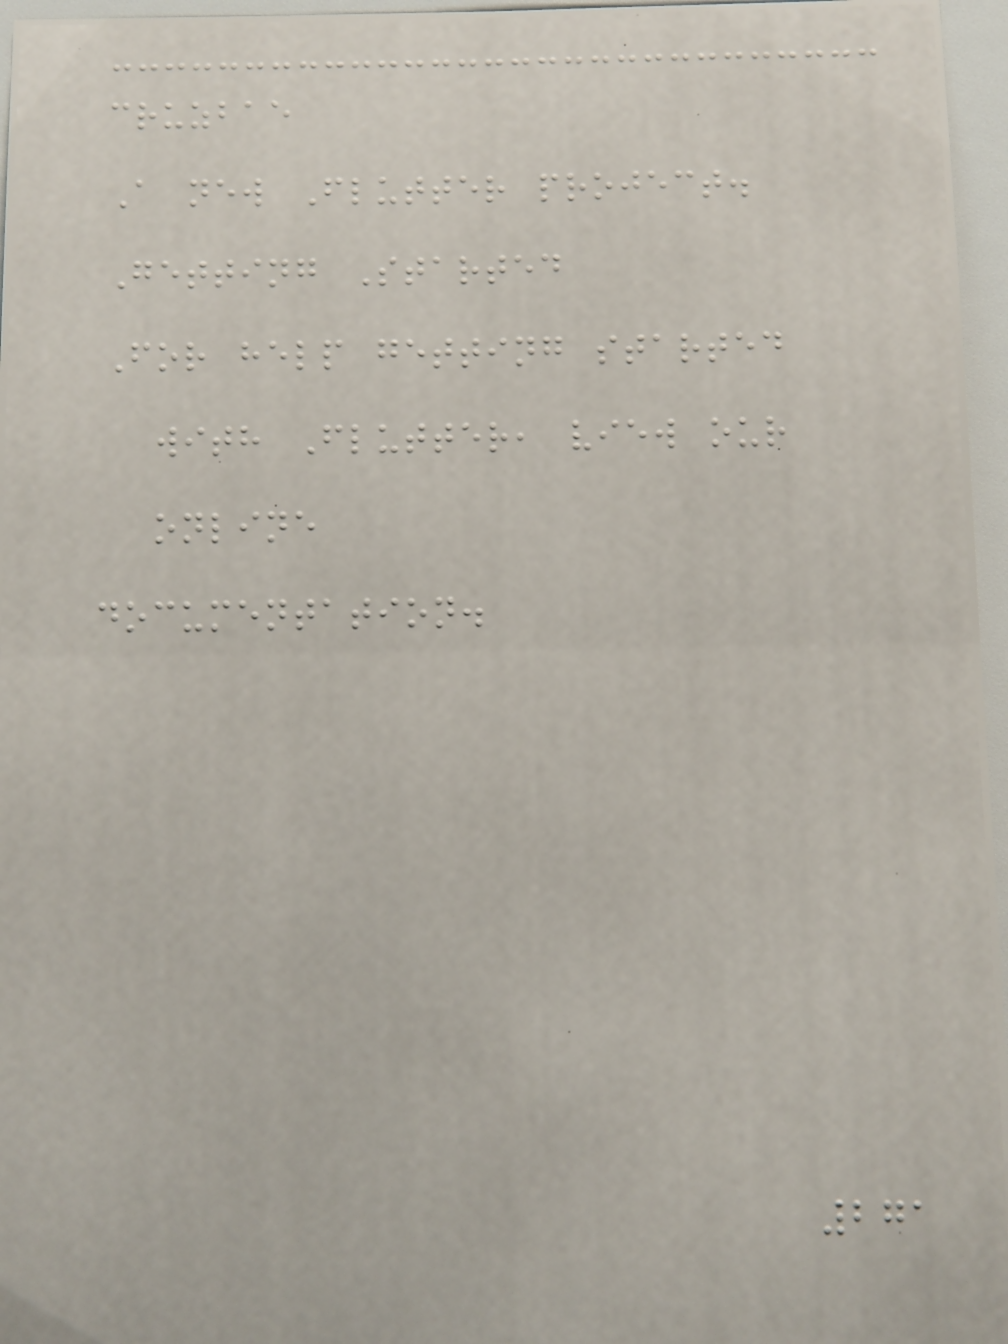cruzbae
A new Flutter project.
Getting Started
For help getting started
with Flutter, view our
online
documentation.
271
